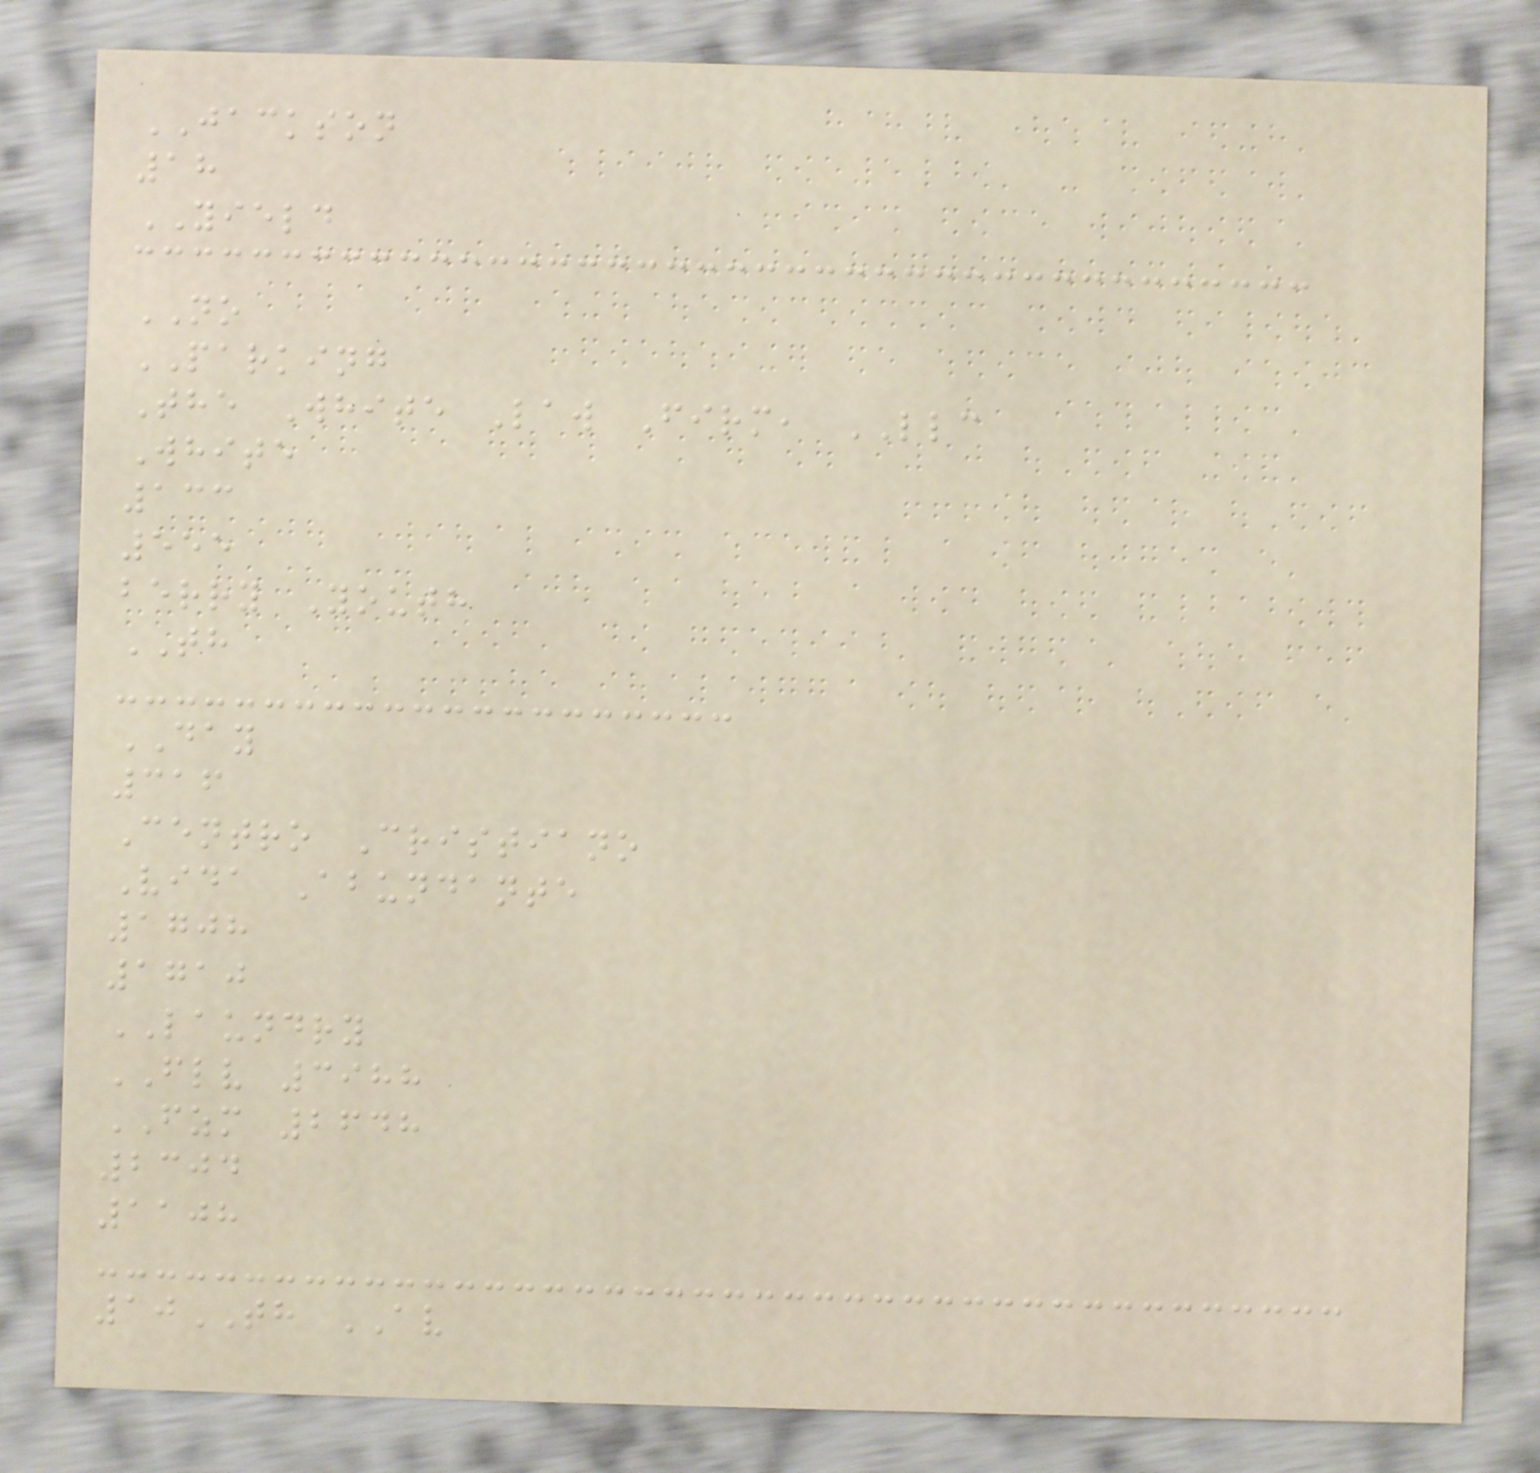JACKSON
18
YIELD
NO
PARKING
The White Law Firm, LLC
White
133
555
berry Youth
TH
DAY
316
Centro Cristiano
Vida Abundante
1708
1710
LAUNDRY
FLV 3988
FZM 2648
2304
1108
10TH AV
